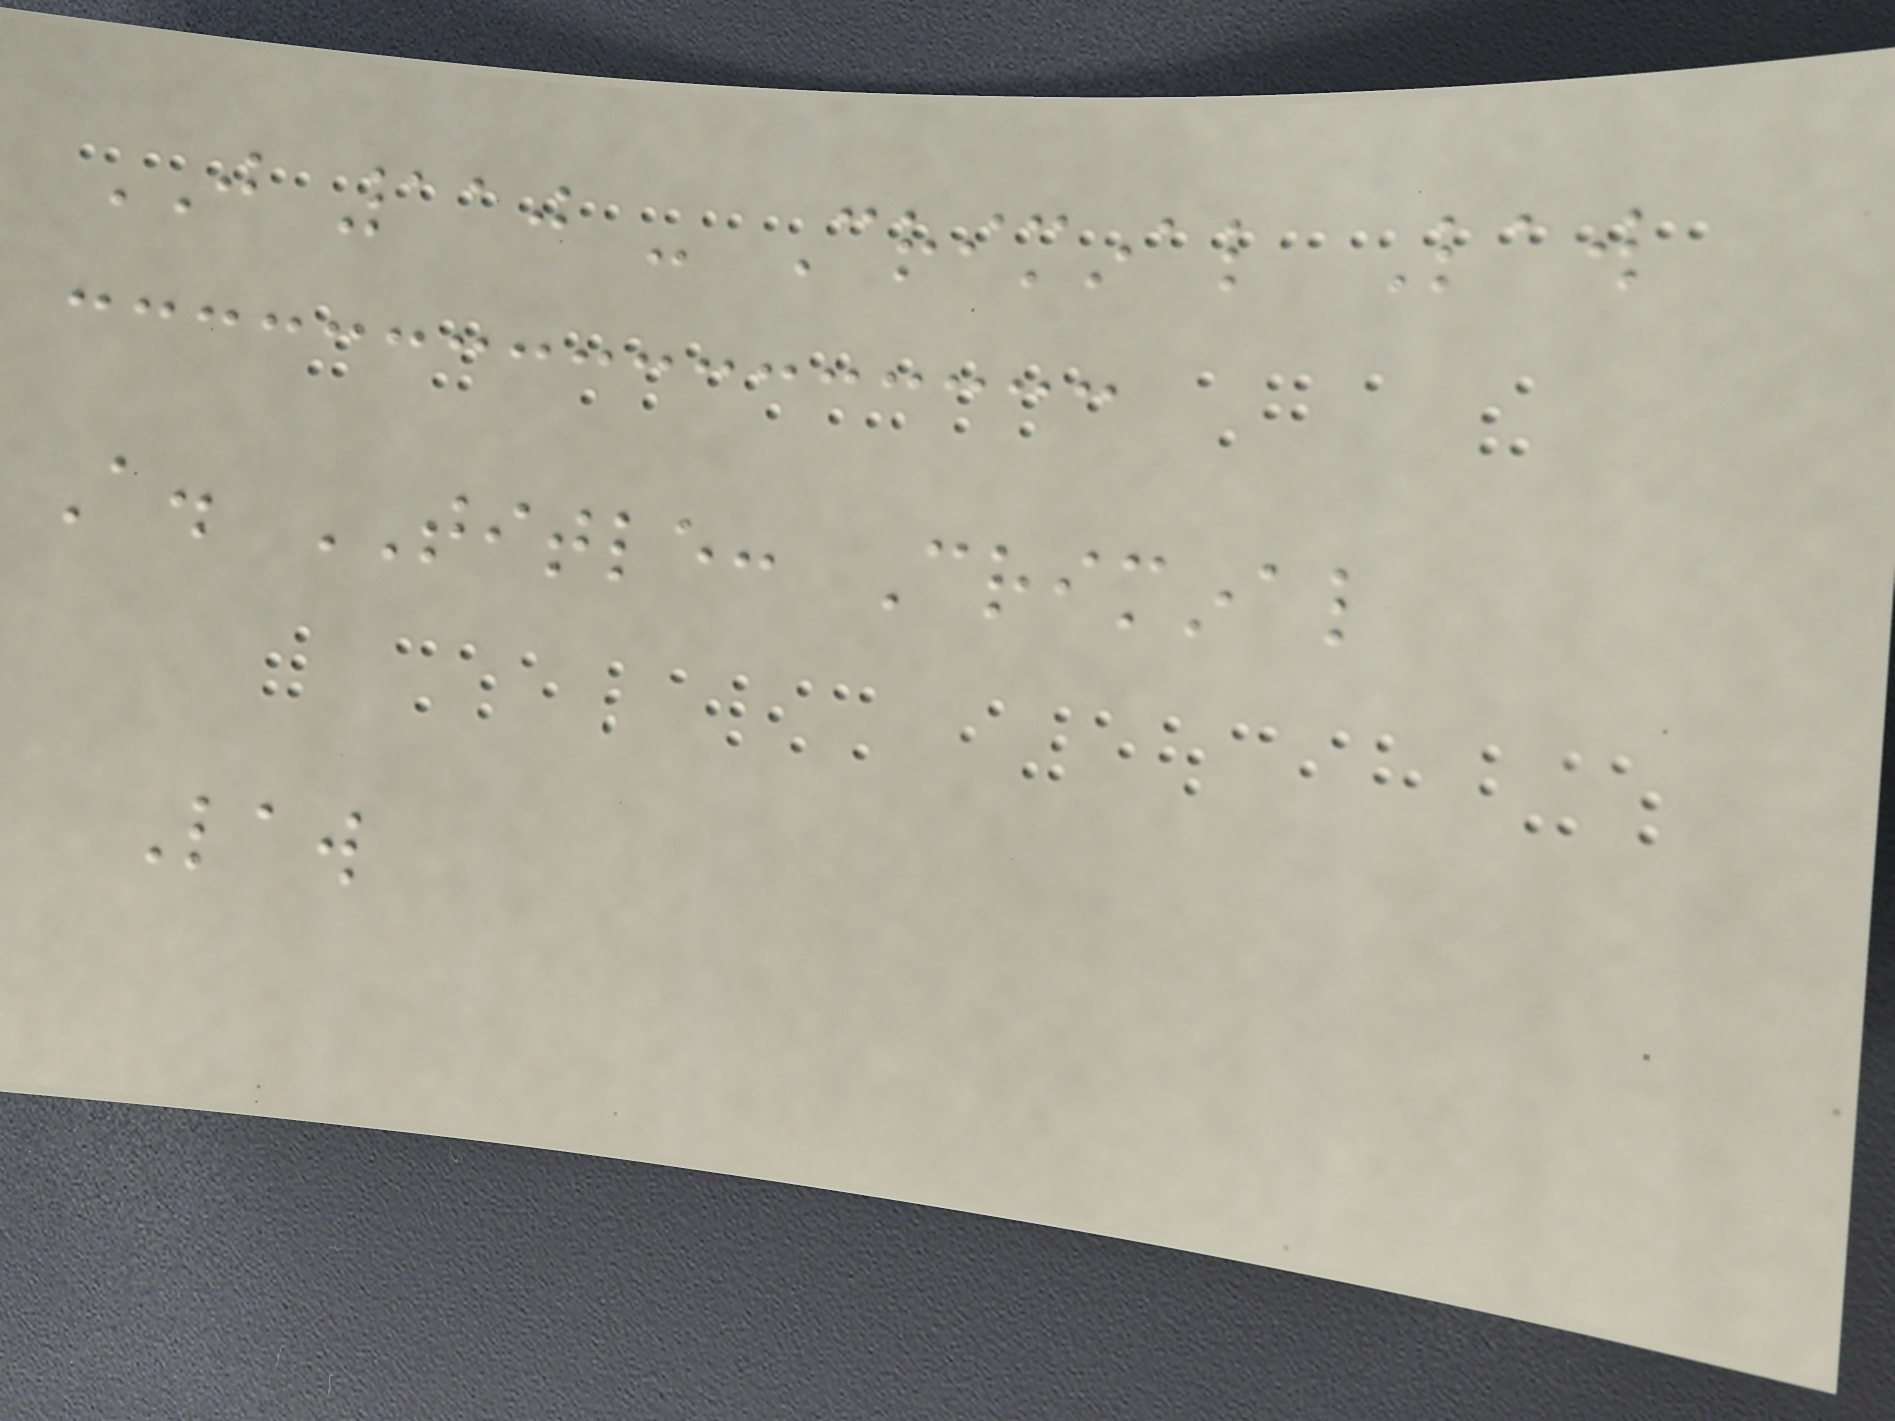JUST 110 - Criminal Law
A. TITLE: Criminal
Law
